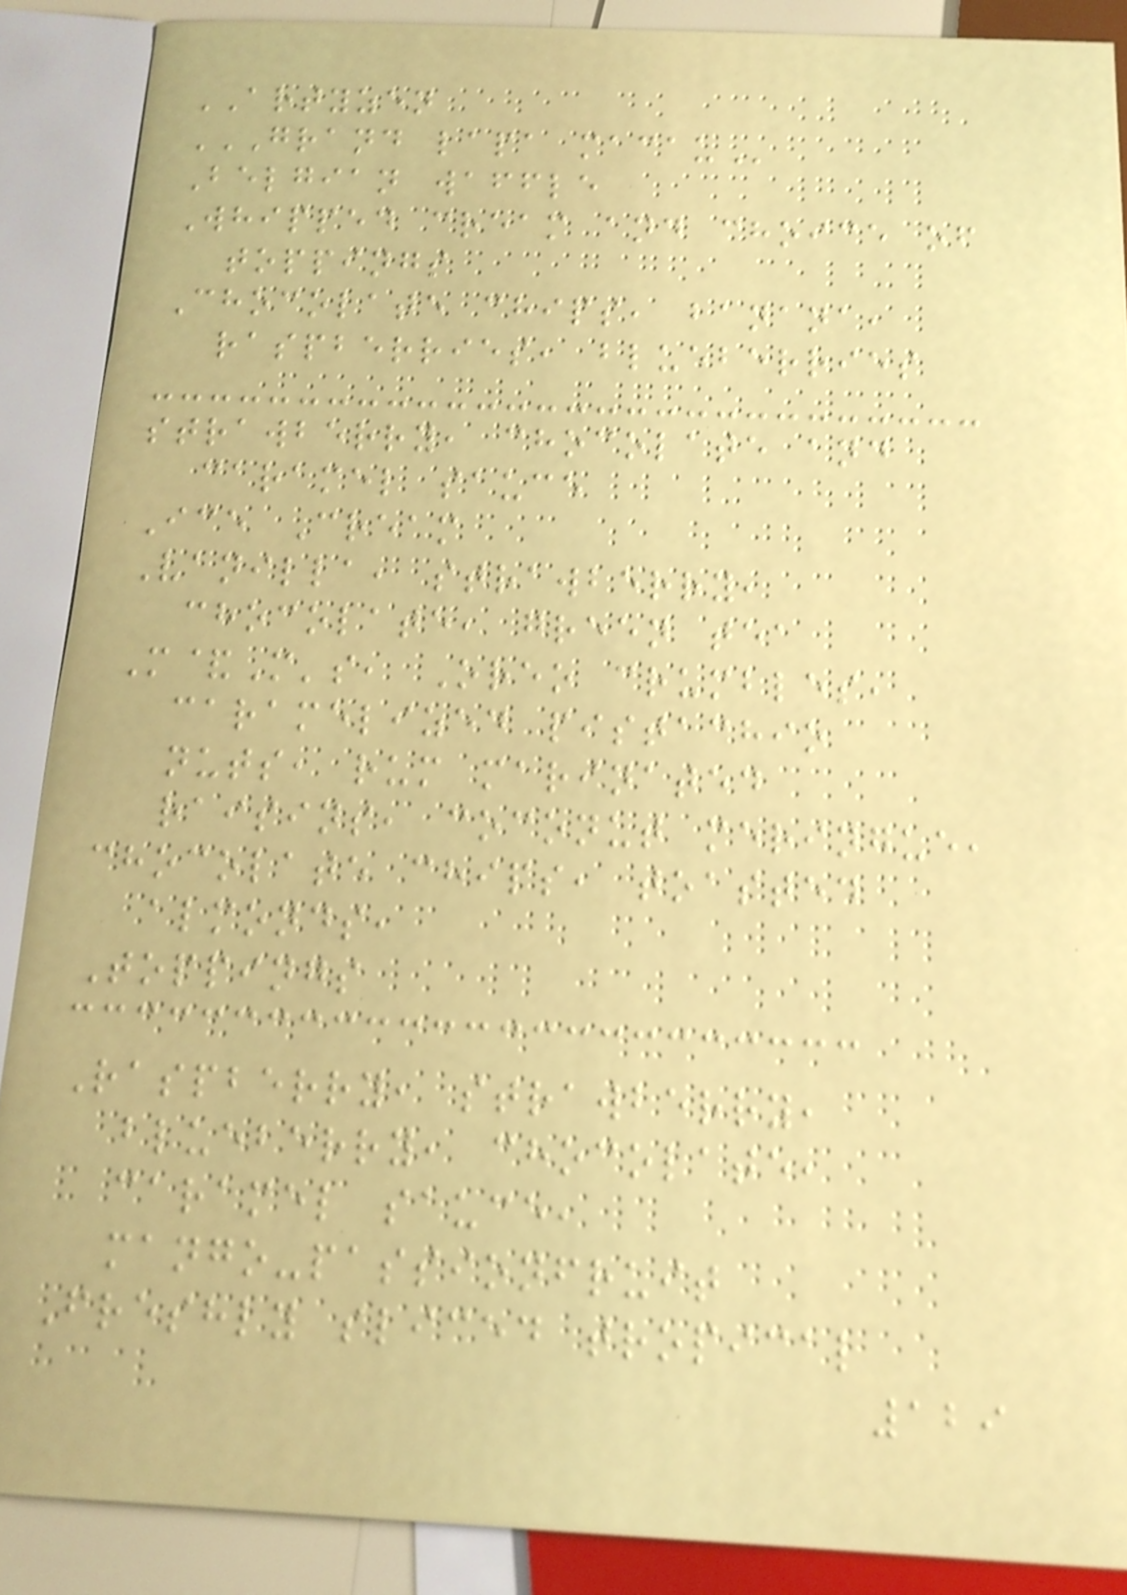ARTYZEN
GRAND LAPA MACAU
Belgian waffle
Whipped cream and choice of
toppings
Chocolate chips, banana,
raspberries, blueberries
strawberry, chocolate and
caramel sauce
Ice Cream
Vanilla, strawberry,
chocolate, green tea
M&M's, Oreo crumbles,
caramelized pistachio
nuts, rum marinated
raisins, coconut meringue,
chocolate chips, toasted
almonds,
Toppings
Raspberry, strawberry,
blueberry, chocolate,
caramel sauce,
mango-passionfruit
Freshly sliced tropical
129
